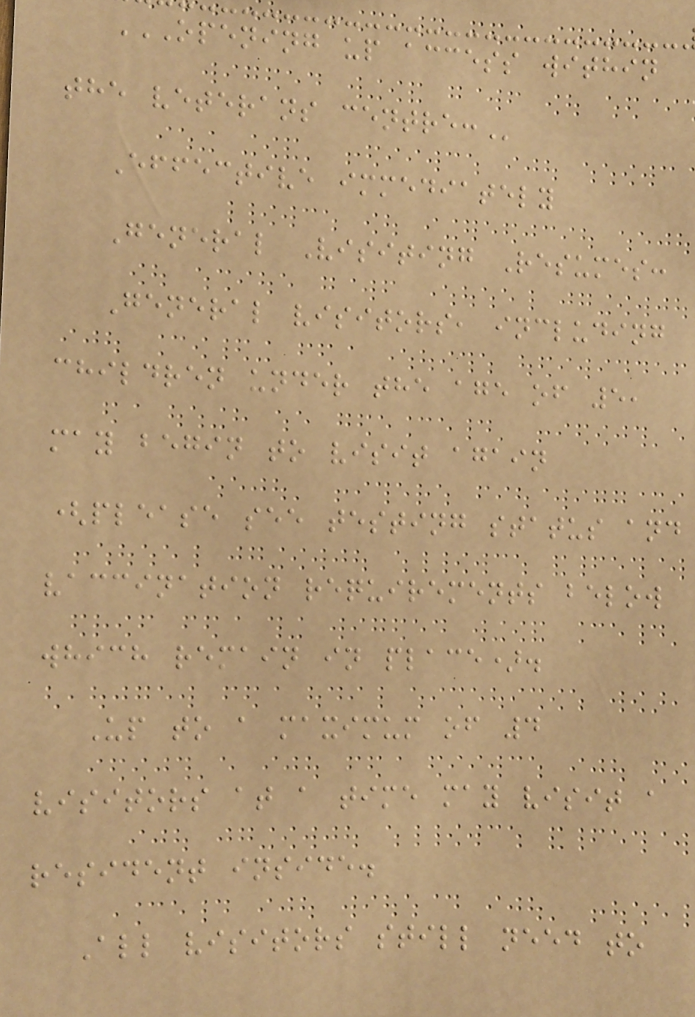OPENING UP ACCESS WITHIN
THE VETERANS CENTRE:
Effective immediately
General Visiting Resumes:
General visitors, including
children under the age of 5,
may begin to visit again
(please see testing status and
vaccination requirements below
which remain in place).
Up to a maximum of 4
visitors at a time may visit a
resident inside.
All visitors still need to
